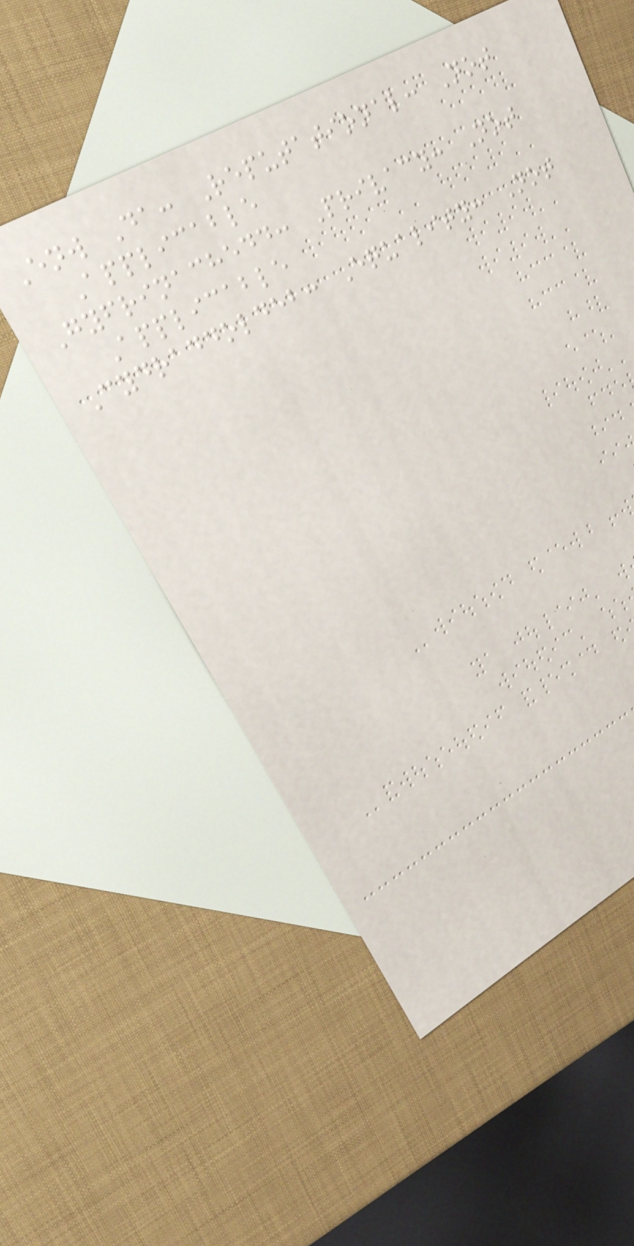Enw Da: Reputational: Not
Applicable
Gyfrinachedd: Privacy: Not
Applicable
Cydraddoldeb: Equality: Not
